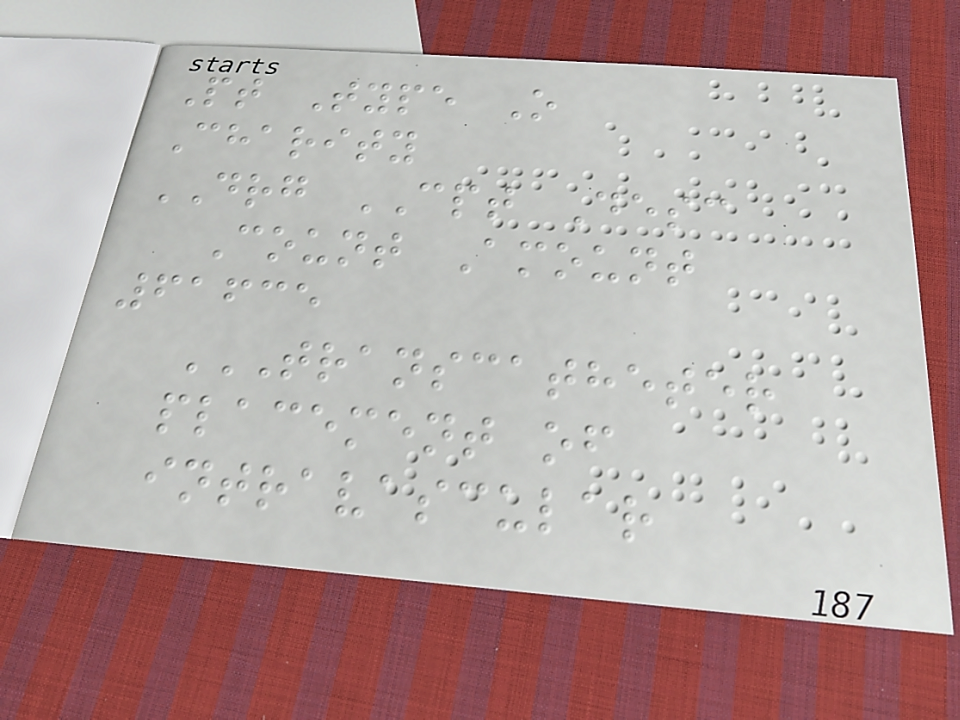Pt Type O
Charity
DRG CPT Desc
Count Amount
61635
TRANSCATHETER
PLACEMENT OF
INTRAVASCULAR
